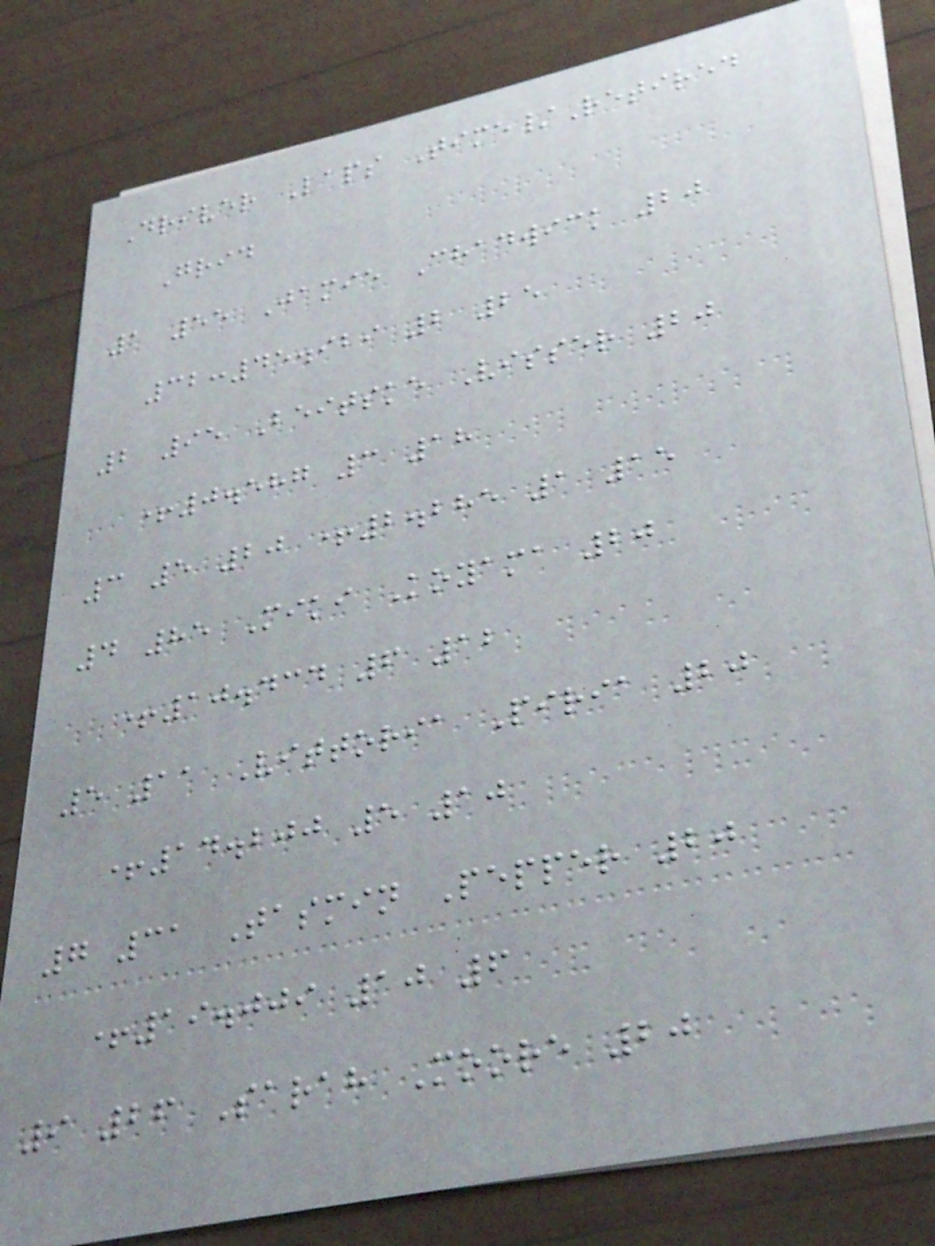Driver Laps Time/Retired
Grid
1 55 Jamie Chadwick 20
32:45.929 2 25
2 95 Beitske Visser 20
+0.587 3 18
3 5 20 +2.285 1 15
4 85 Miki Koyama 20
+10.434 6 12
5 11 Vittoria Piria 20
+14.200 5 10
7 31 Tasmin Pepper 20
+19.009 10 6
9 26 Sarah Moore 20
